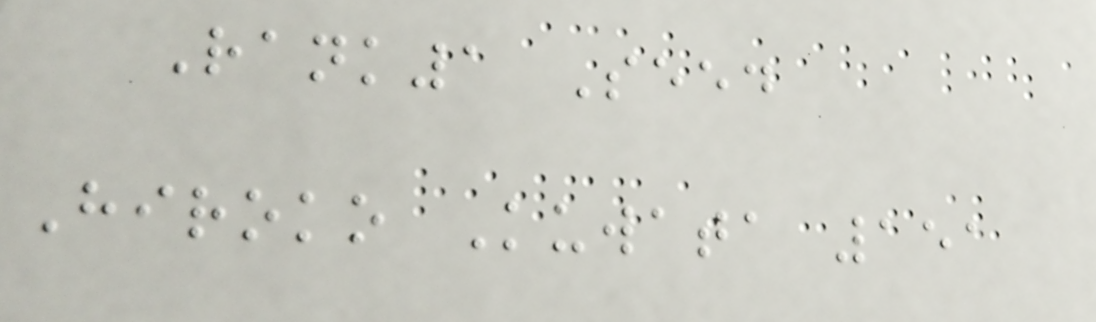Rank1 Seed
Hiroko Kuwata 151
